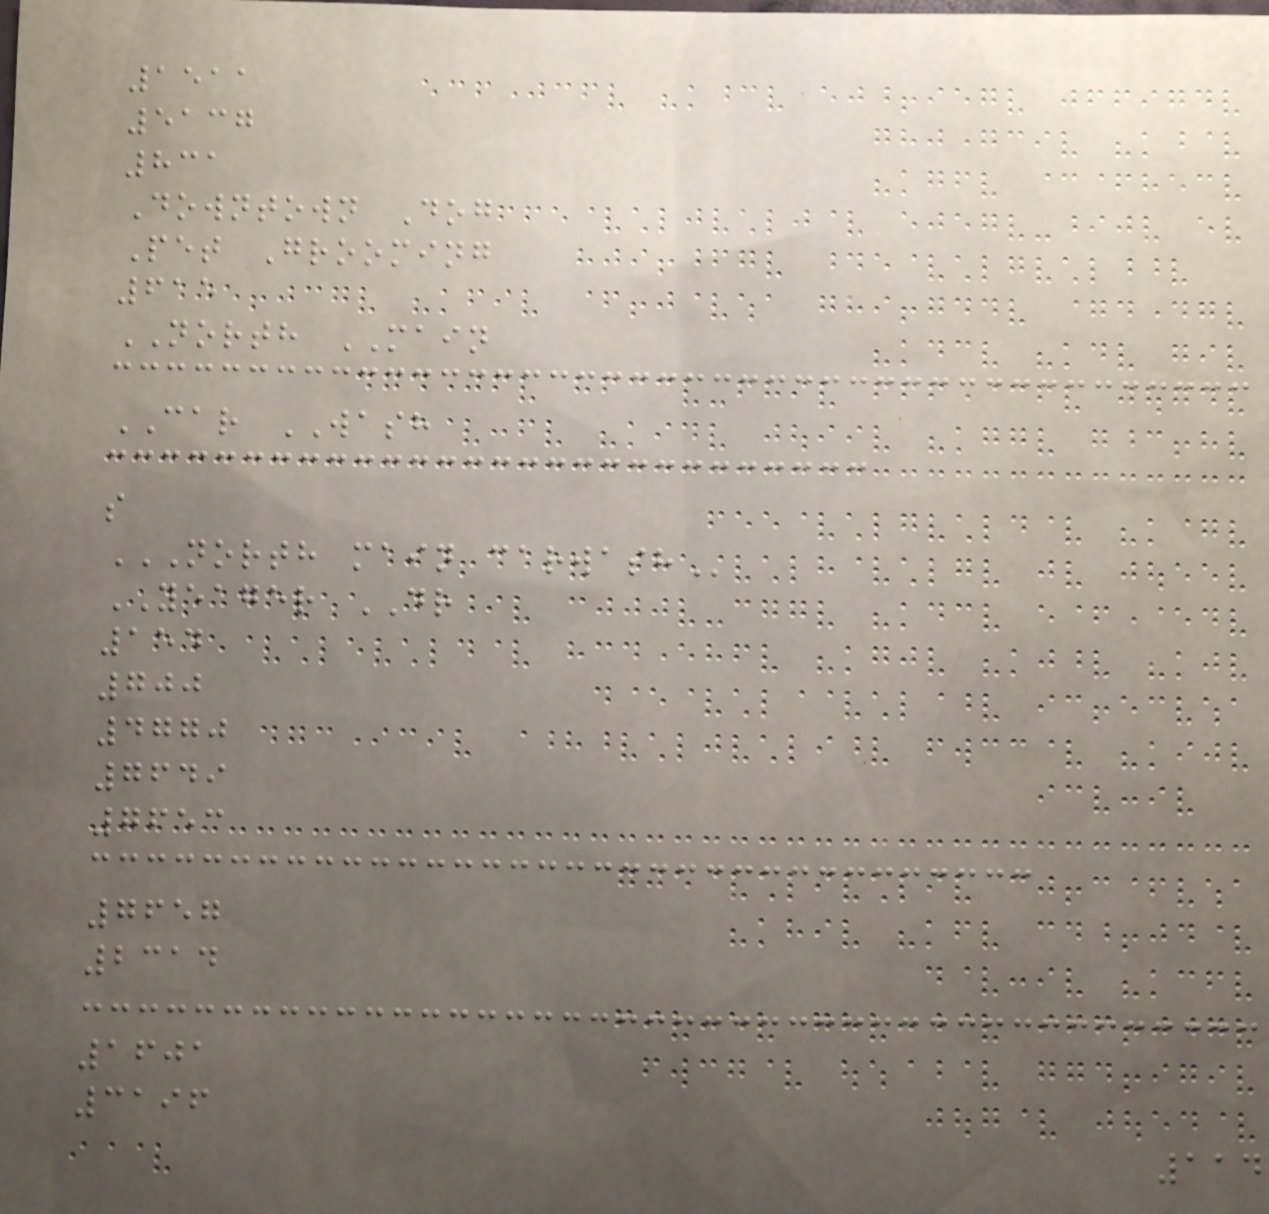1511
5137
831
Downtown Dog
Pet Grooming
615
NORTH MAIN
CAR WASH
s
NORTH MAIN CARWASH
YEAGER DR
154
700
4770
7649
7653
7657
2314
1601
3196
114
